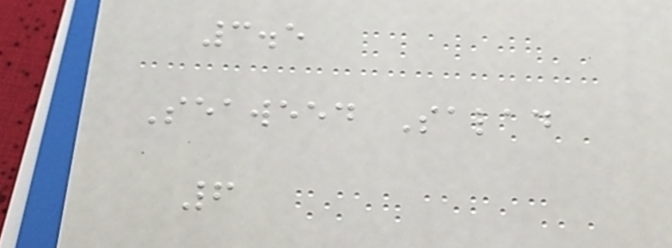3.5
Seaweed Salad
6
